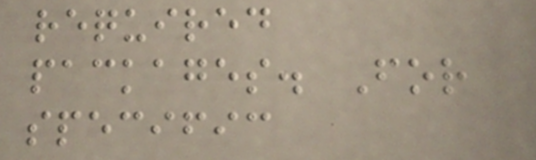required
packages. For
specific
